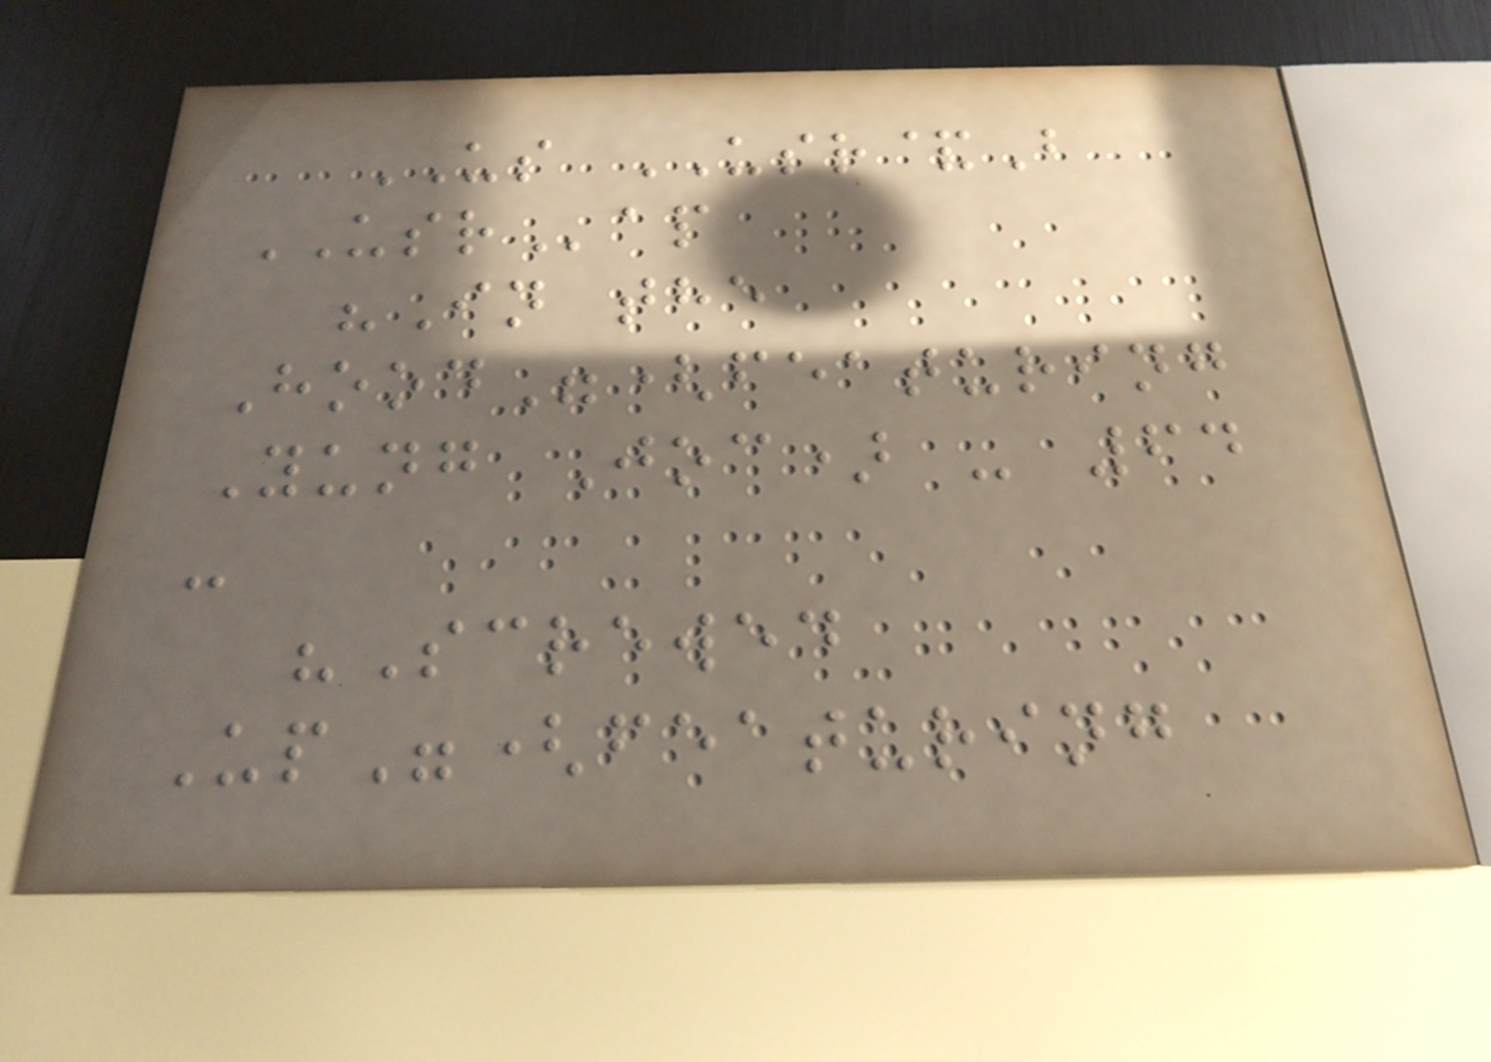US USR&B
USRap
"In the
Hood"(featuring
Yung Joc) - 64
-
"Screwed
Up"(featuring
